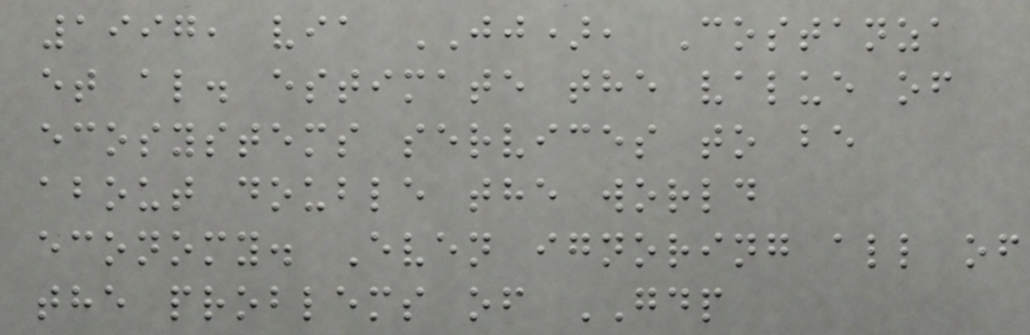1997, via JJ), Costanza
et al. estimate the value of
ecosystems services to be
about double the world
economy. Even ignoring all of
the problems of GDP
